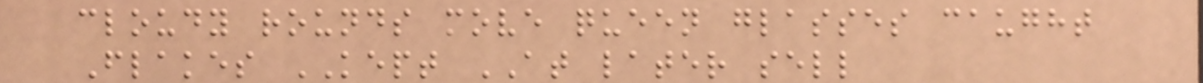cloudy rounds move queen glasses caught
Flakes KEPT AT later sell
